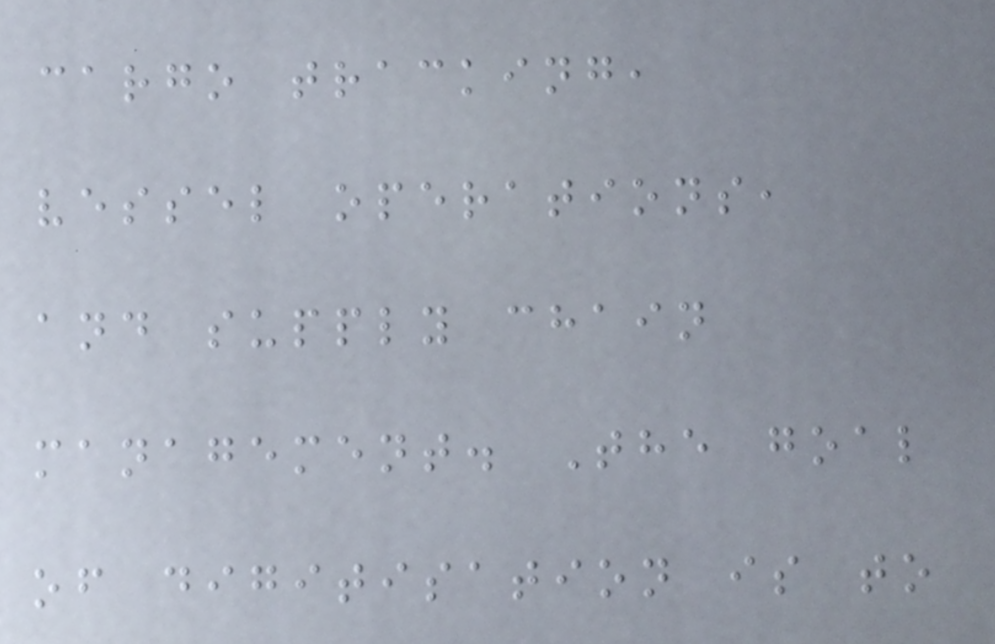cargo tracking,
vessel operations,
and supply chain
management. The goal
of digitisation is to
